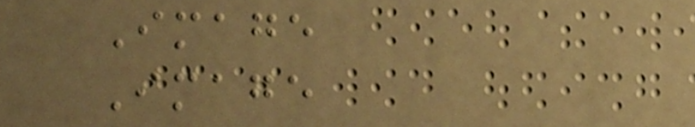Image
Image
